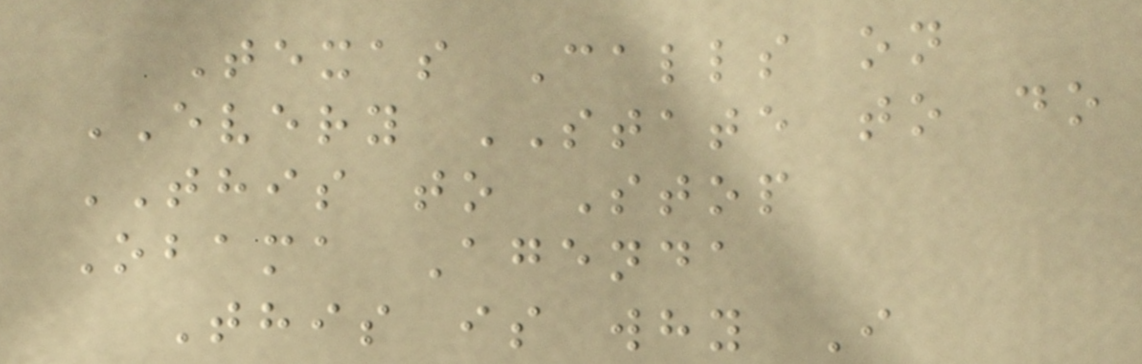Texas Calls on
EVERY STATE to do
THIS to Stop
Obama Agenda
This is why I
